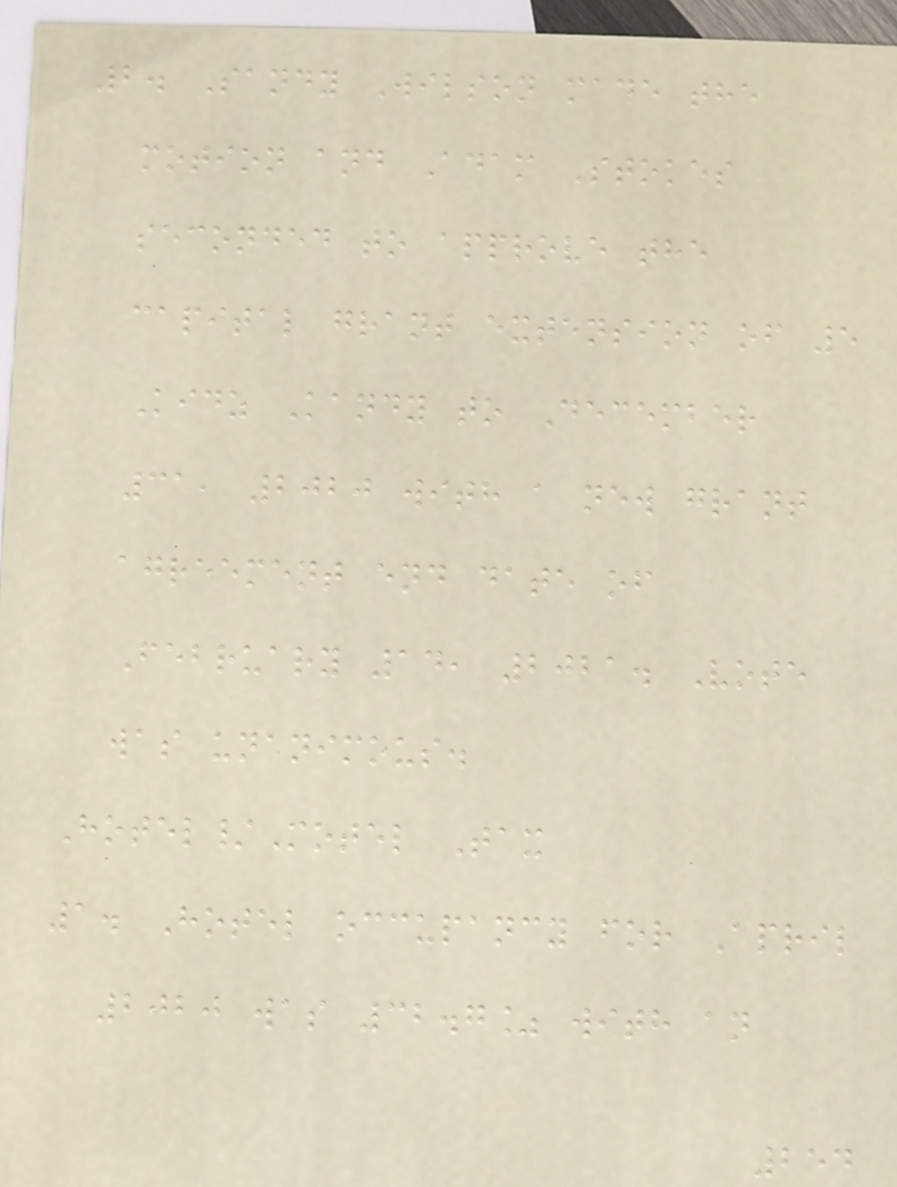2. Sandy Wilson made the
motion and Adam Stokes
seconded to approve the
capital grant extension of 5
Kidz Kandy to December
31, 2020 with a new grant
agreement end date of
February 14, 2021. Vote
was unanimous.
Hotel/Motel Tax
1. Hotel occupancy for April
2020 was 32.7% with an
254
